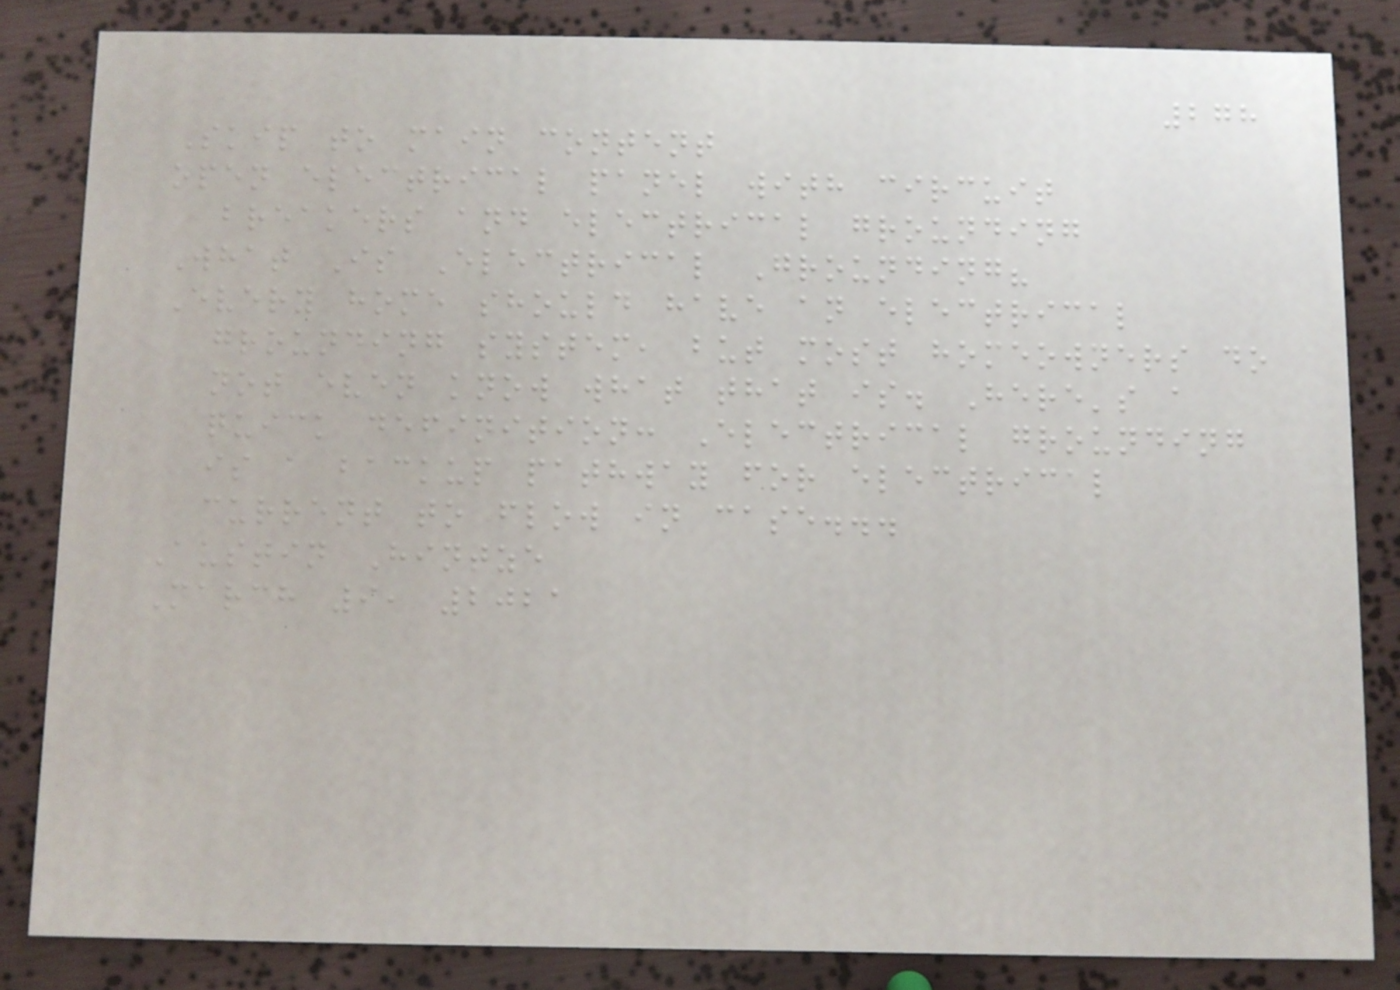278
Skip to main content
open electrical panel with circuit
breakers and electrical grounding
What Is Electrical Grounding?
Every home should have an electrical
grounding system, but most homeowners do
not even know what that is. Here's a
quick definition: Electrical grounding
is a backup pathway for electrical
current to flow in case...
Austin Hintze
March 9, 2021
